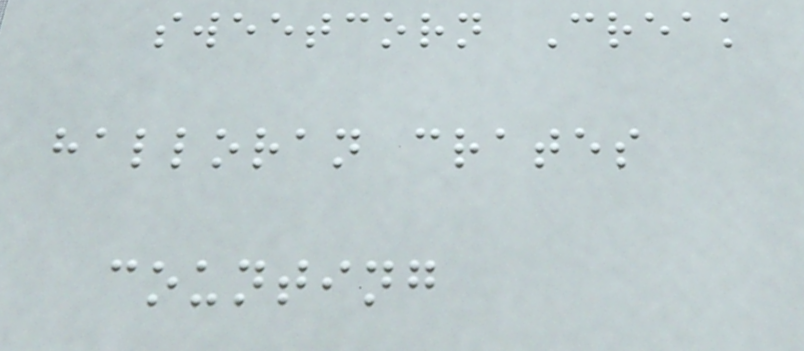sweetcorn Creak
halloran crates
counting
